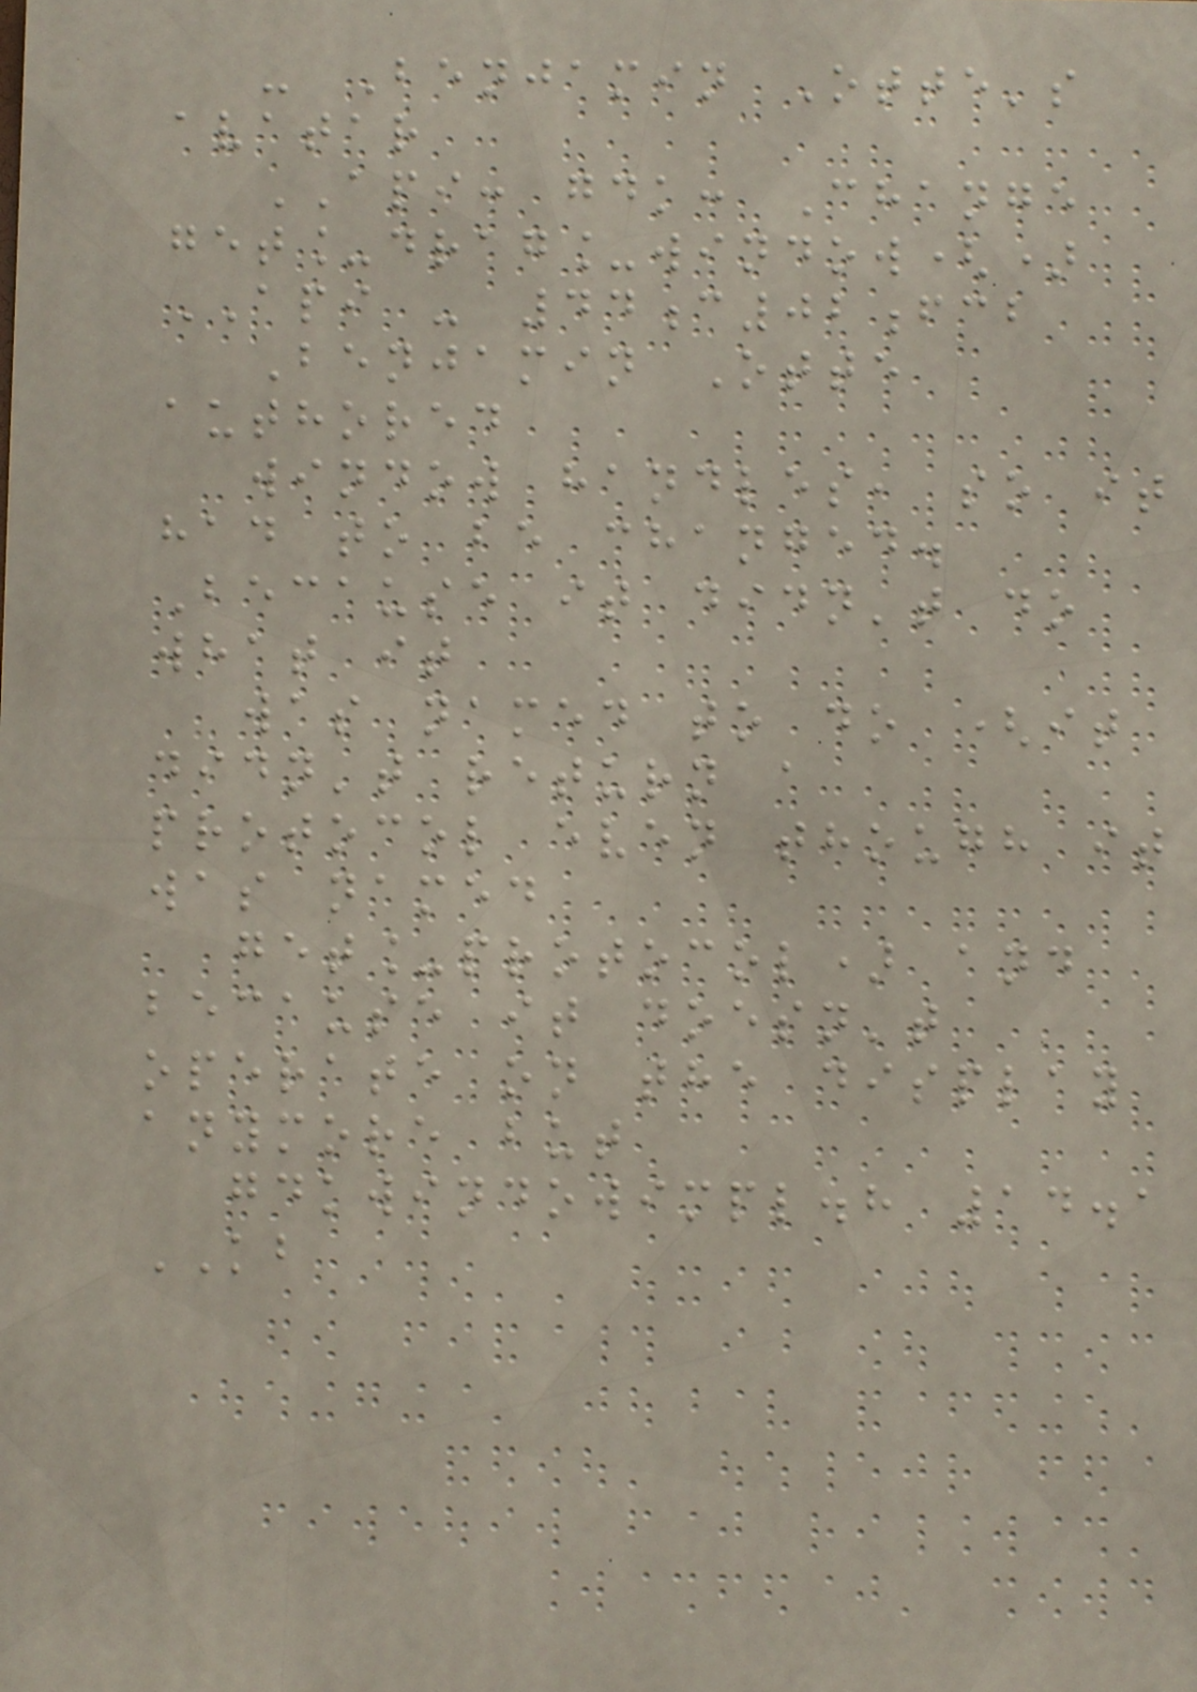- Benjamin Otte's
avatar
API: gdk: Change
get_drag_window()
API - 44c02fcb
Benjamin Otte
authored
window handles, so it
had to be changed.
Because it didn't do
what it
was named to do (it
didn't return a
protocol even though it
was named
get_protocol) and
because it doesn't
operate on the display
anymore but
gdkwindowimpl.h 14.1
KB
